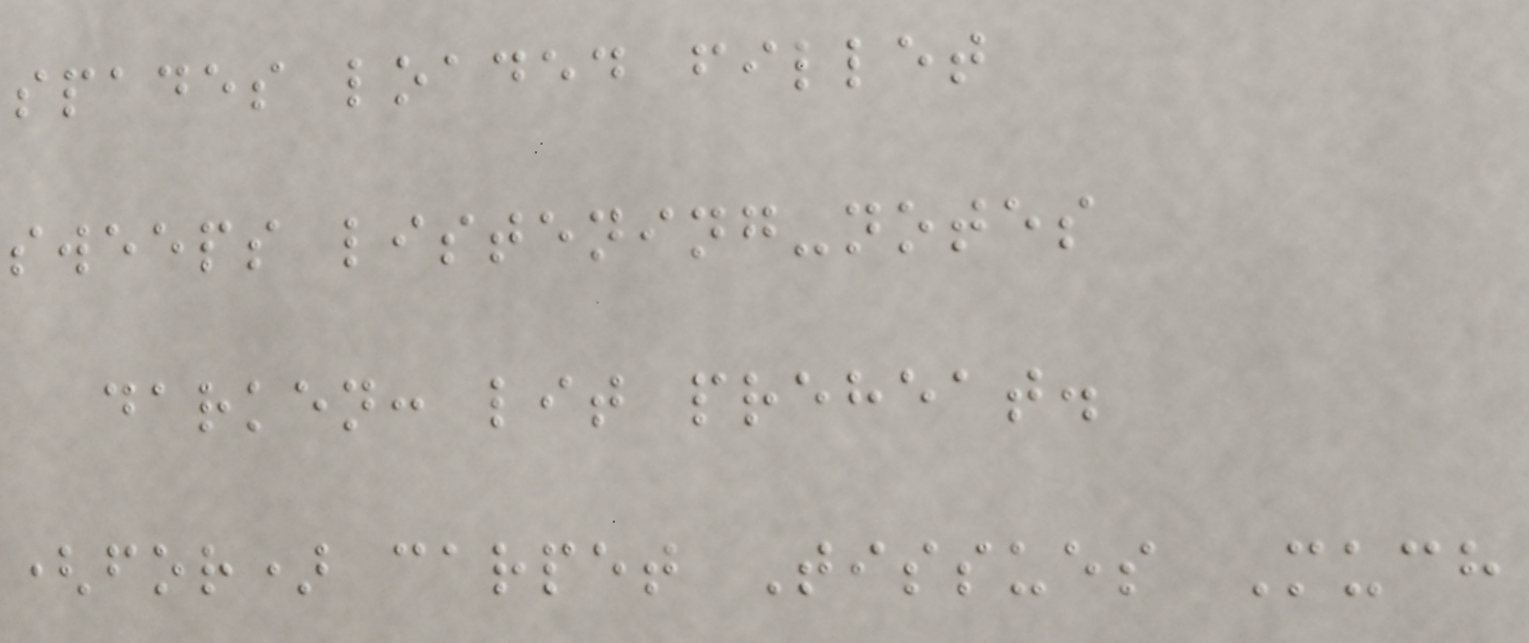spades loaded fillet
sweeps listening-notes
darken: lit preheat.
(for) carpet Tissues Much
